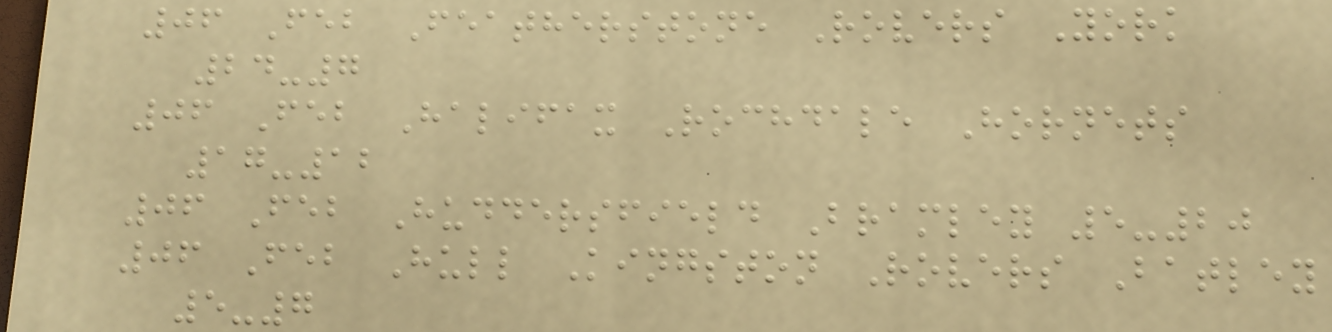06 Feb Featherstone Rovers York
24-7
06 Feb Halifax Rochdale Hornets
17-12
06 Feb Huddersfield Bramley 5-20
06 Feb Hull Kingston Rovers Batley
5-7
